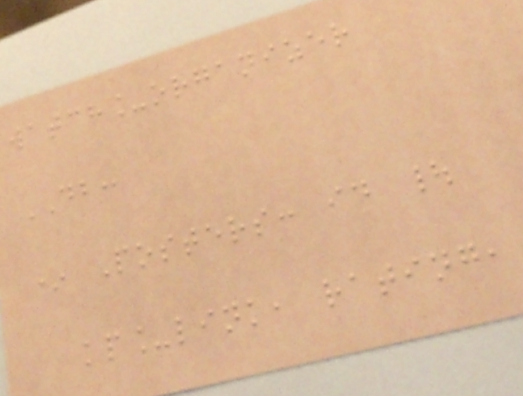watch_organizer
DB:
* Posters: id |
kp_link, rating,
